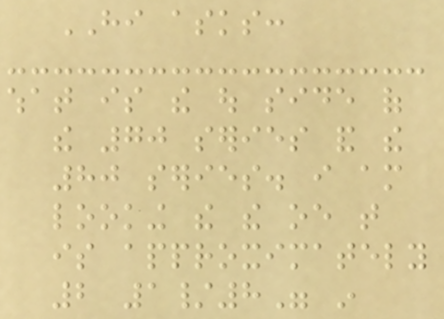HI asks:
what is the out side of
the 70 series and the
80 series. i am
looking the the oe that
is approximately
2 1/8" in
